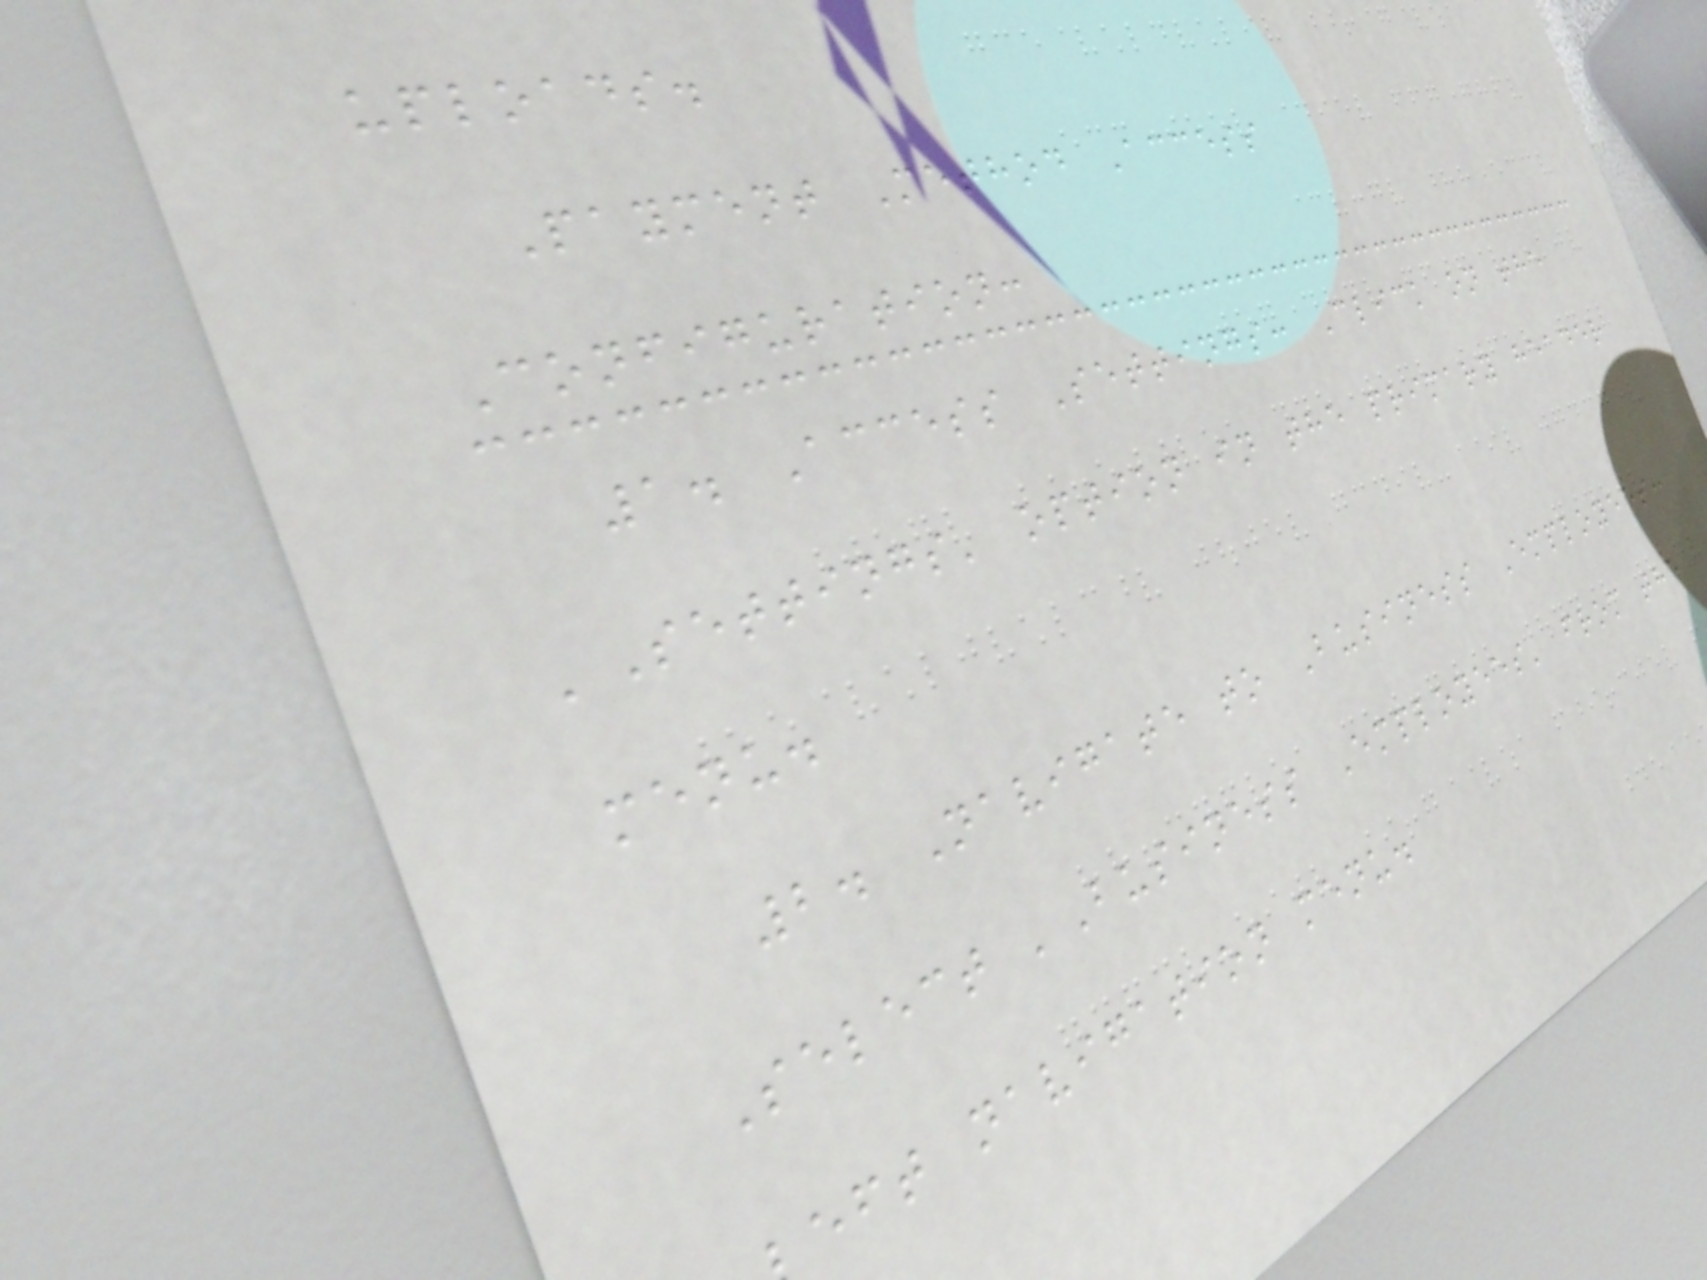uploads.
Payment Method Access
Configuration:
1. Access Settings: Click on the
'Settings' option in the primary header
menu.
2. Navigate to Business Employees:
Select 'Business Employees' from the
eft navigation menu.
